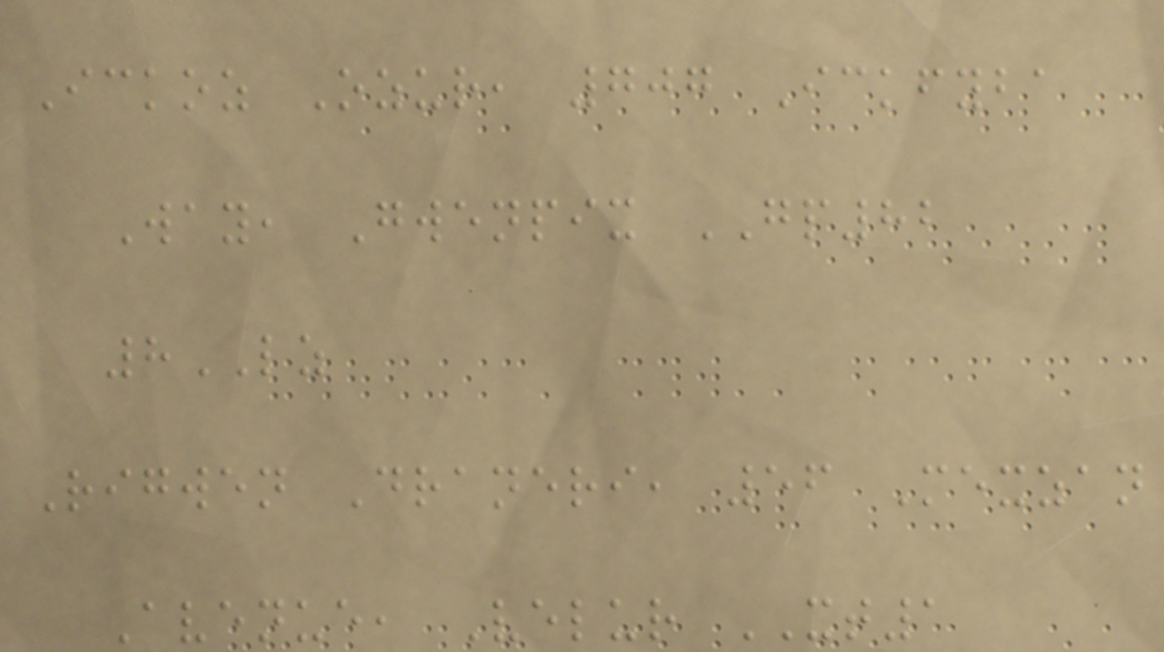Ickoz Ozur, 707 Ickfyba
Way, Gwenpix GP82
8LZ
Rigwen Draneri, 56 Mexzan
Avenue, Velur XT1
